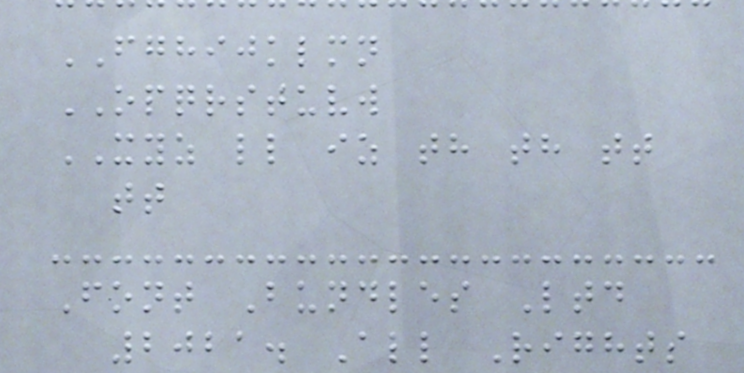FGHIJKLMN
OPQRSTUVW
XYZ ll iz th th tt
tt
Font Bundles Ltd
2021. All Rights
